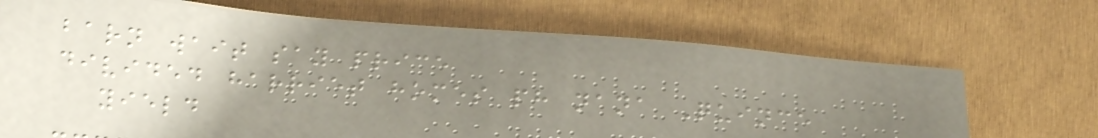barn wait say price
divided harriet homes ph nana Quince
yield
